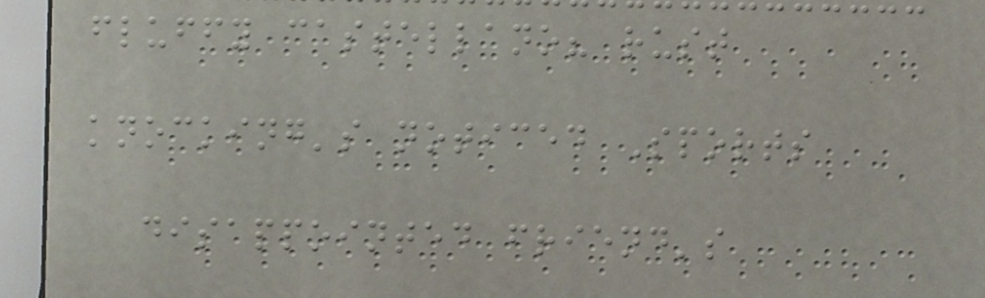fluffy castellano? rust
knocking's noticed Sports
disappointed friend's
